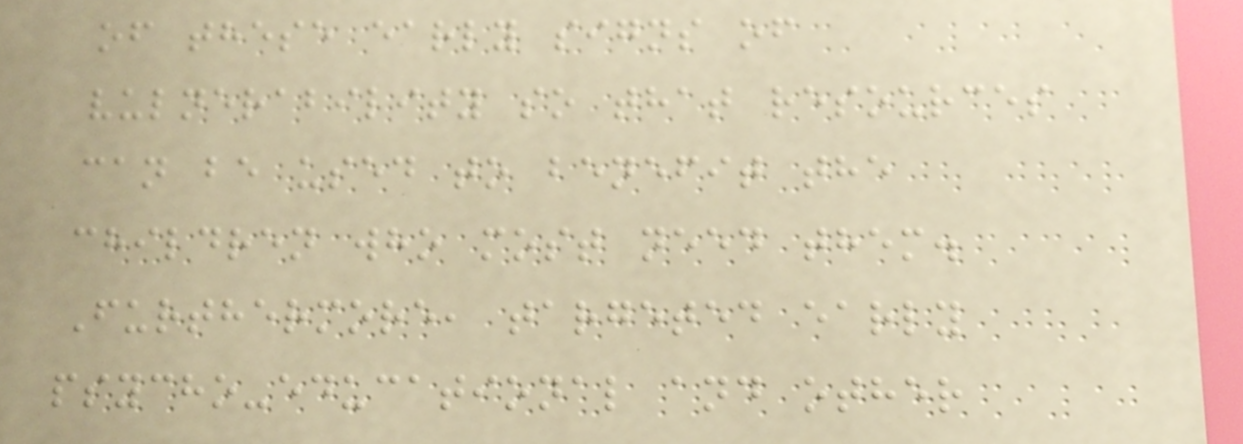of these early signs of
vulnerability so that resources
can be used to benefit the
children who most need them.
Furthermore, targeted early
psycho-educational and other
